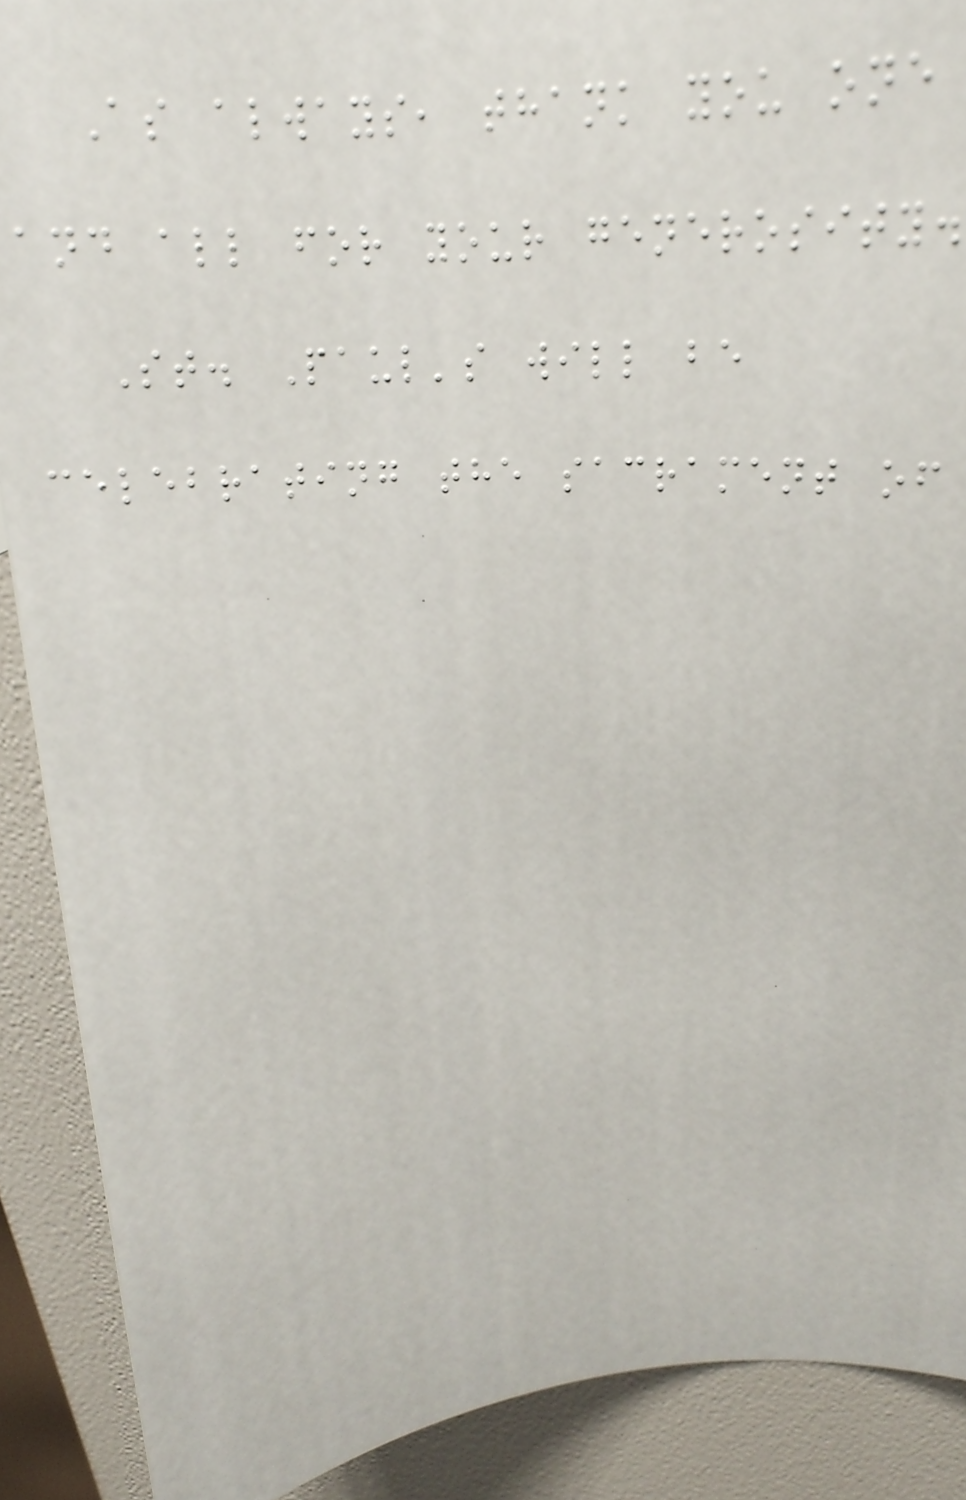As always, thank you one
and all for your generosity.
St. Paul's will be
celebrating the sacrament of
